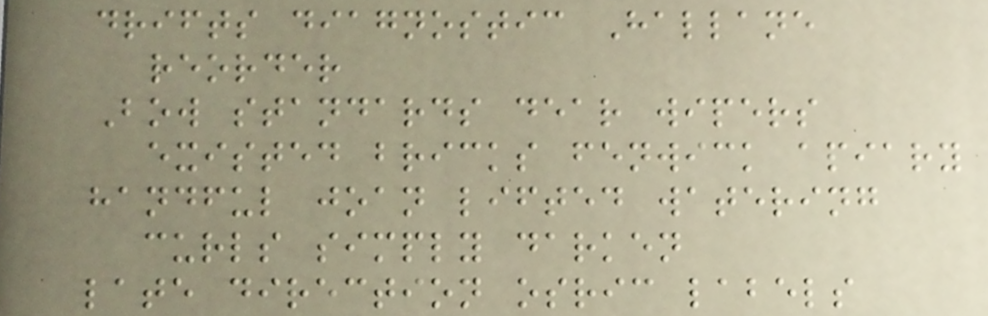drifts diagnostic Hallane
reorder
Bow standards dear wipers
existed bricks fenwick apiary
handful joan lifted watering
curls simply darken
late direction osric labels
